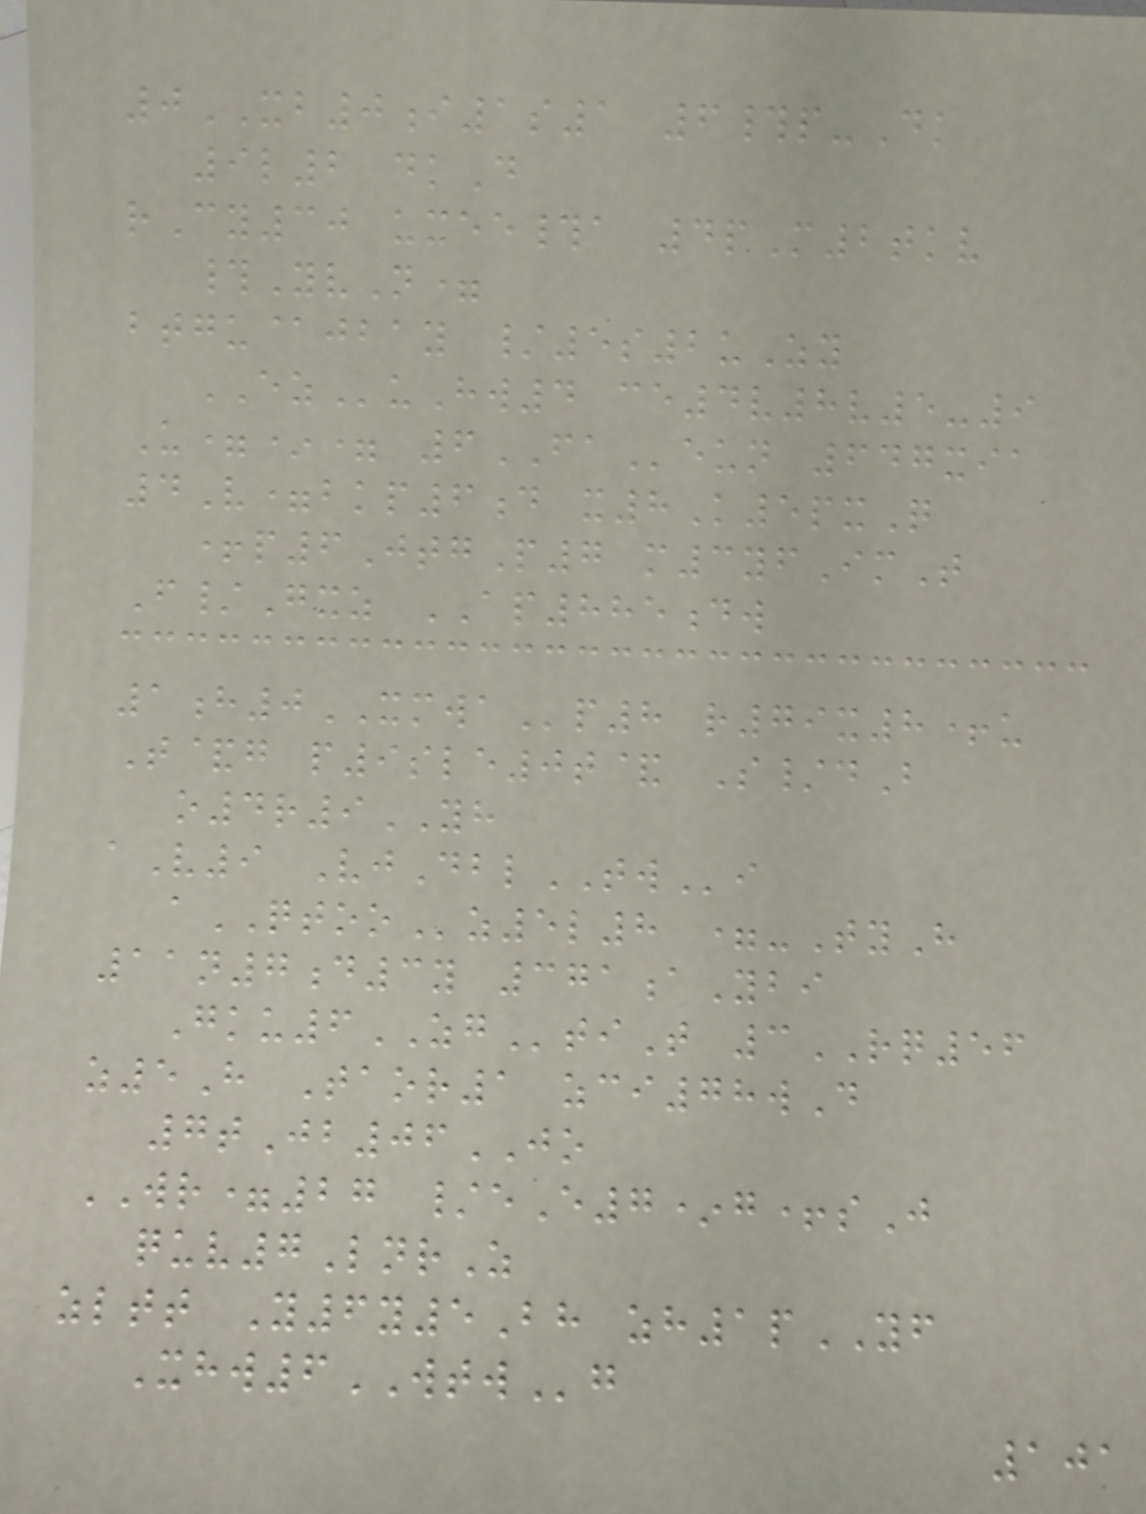0XB0i1s1 6#p-Dk
9l2 dkD
rCy30 uxee#a 4pM2tkv
#YvN=
btgu@jbay /5s2uZy
EZuHw4 ce4v8v5-9
U=*= 6FAeun 647xia
4V=bkp6d x8K5pxQ
+p6JtgP7 m3yfImT
F/Gxz AP885dw
1h0XMWAp8 r79x8+u
T&g p9sle0t& S/dB
o4r9YH
aV9 VjDblTWi
aQTOOz5l8 =-TyH
11n7d3y 371aYbi
Gku6ZGtiT 3RQ56
z5H Taor1 zci78wD
7tJb06JO
WR=27 /eE7*g+sJ
quv7LnrZ
zltt Y6y5Bh zh1pYF
Xhw6WTWg
101
